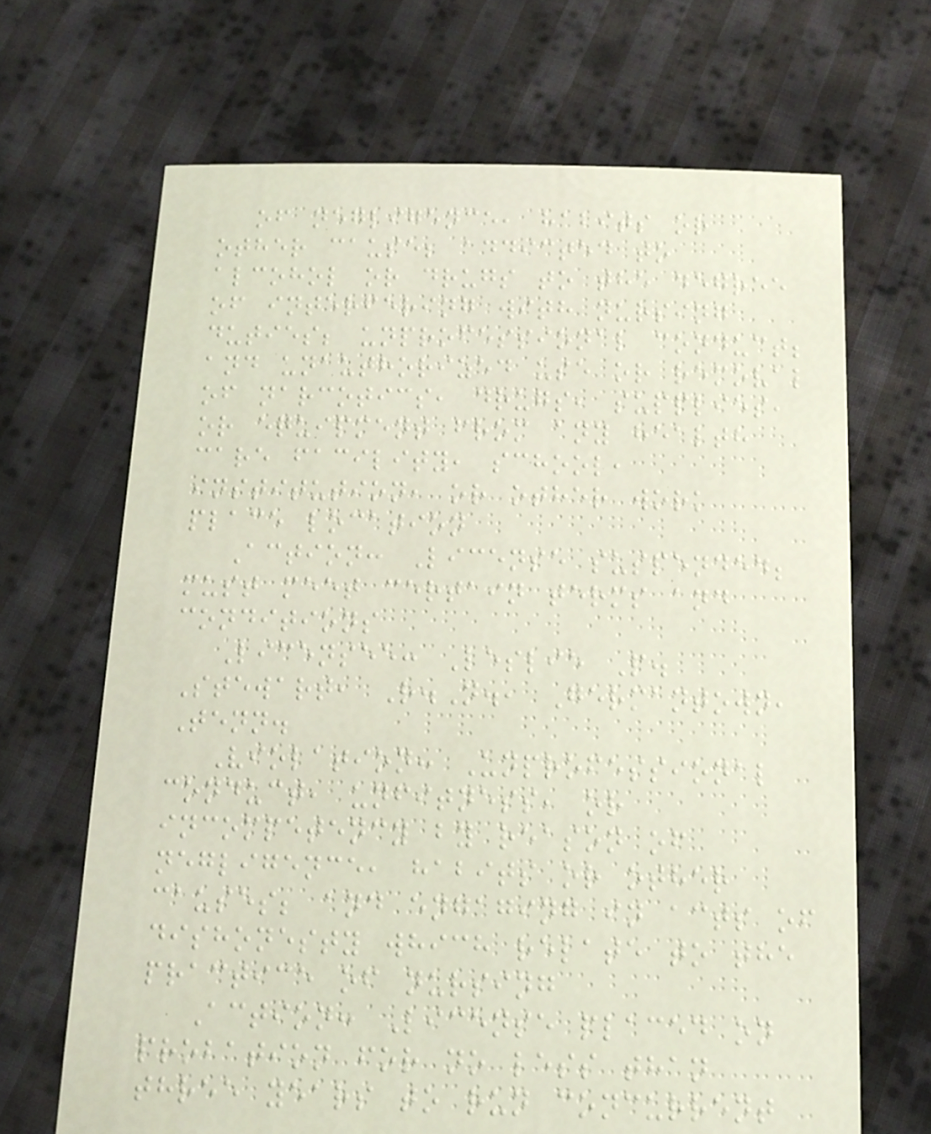of negligence, habits or
other cause; addicted to
alcohol or drugs to the degree
of interfering with nursing
duties; unprofessional conduct;
and unauthorized use or removal
of narcotics, drugs, supplies,
or equipment from any health
care facility, school,
institution, or other work
place location
Action: License suspended;
must meet certain terms and
conditions
Licensee: Leslie P.
Stewart, R.N., Germantown,
Tenn.
Violation: Unprofessional
conduct, unfitness, or
incompetency by reason of
negligence, habits or other
causes; and engaging in acts of
dishonesty which relate to the
practice of nursing
Action: License placed on
probation for no less than
three years to run concurrent
